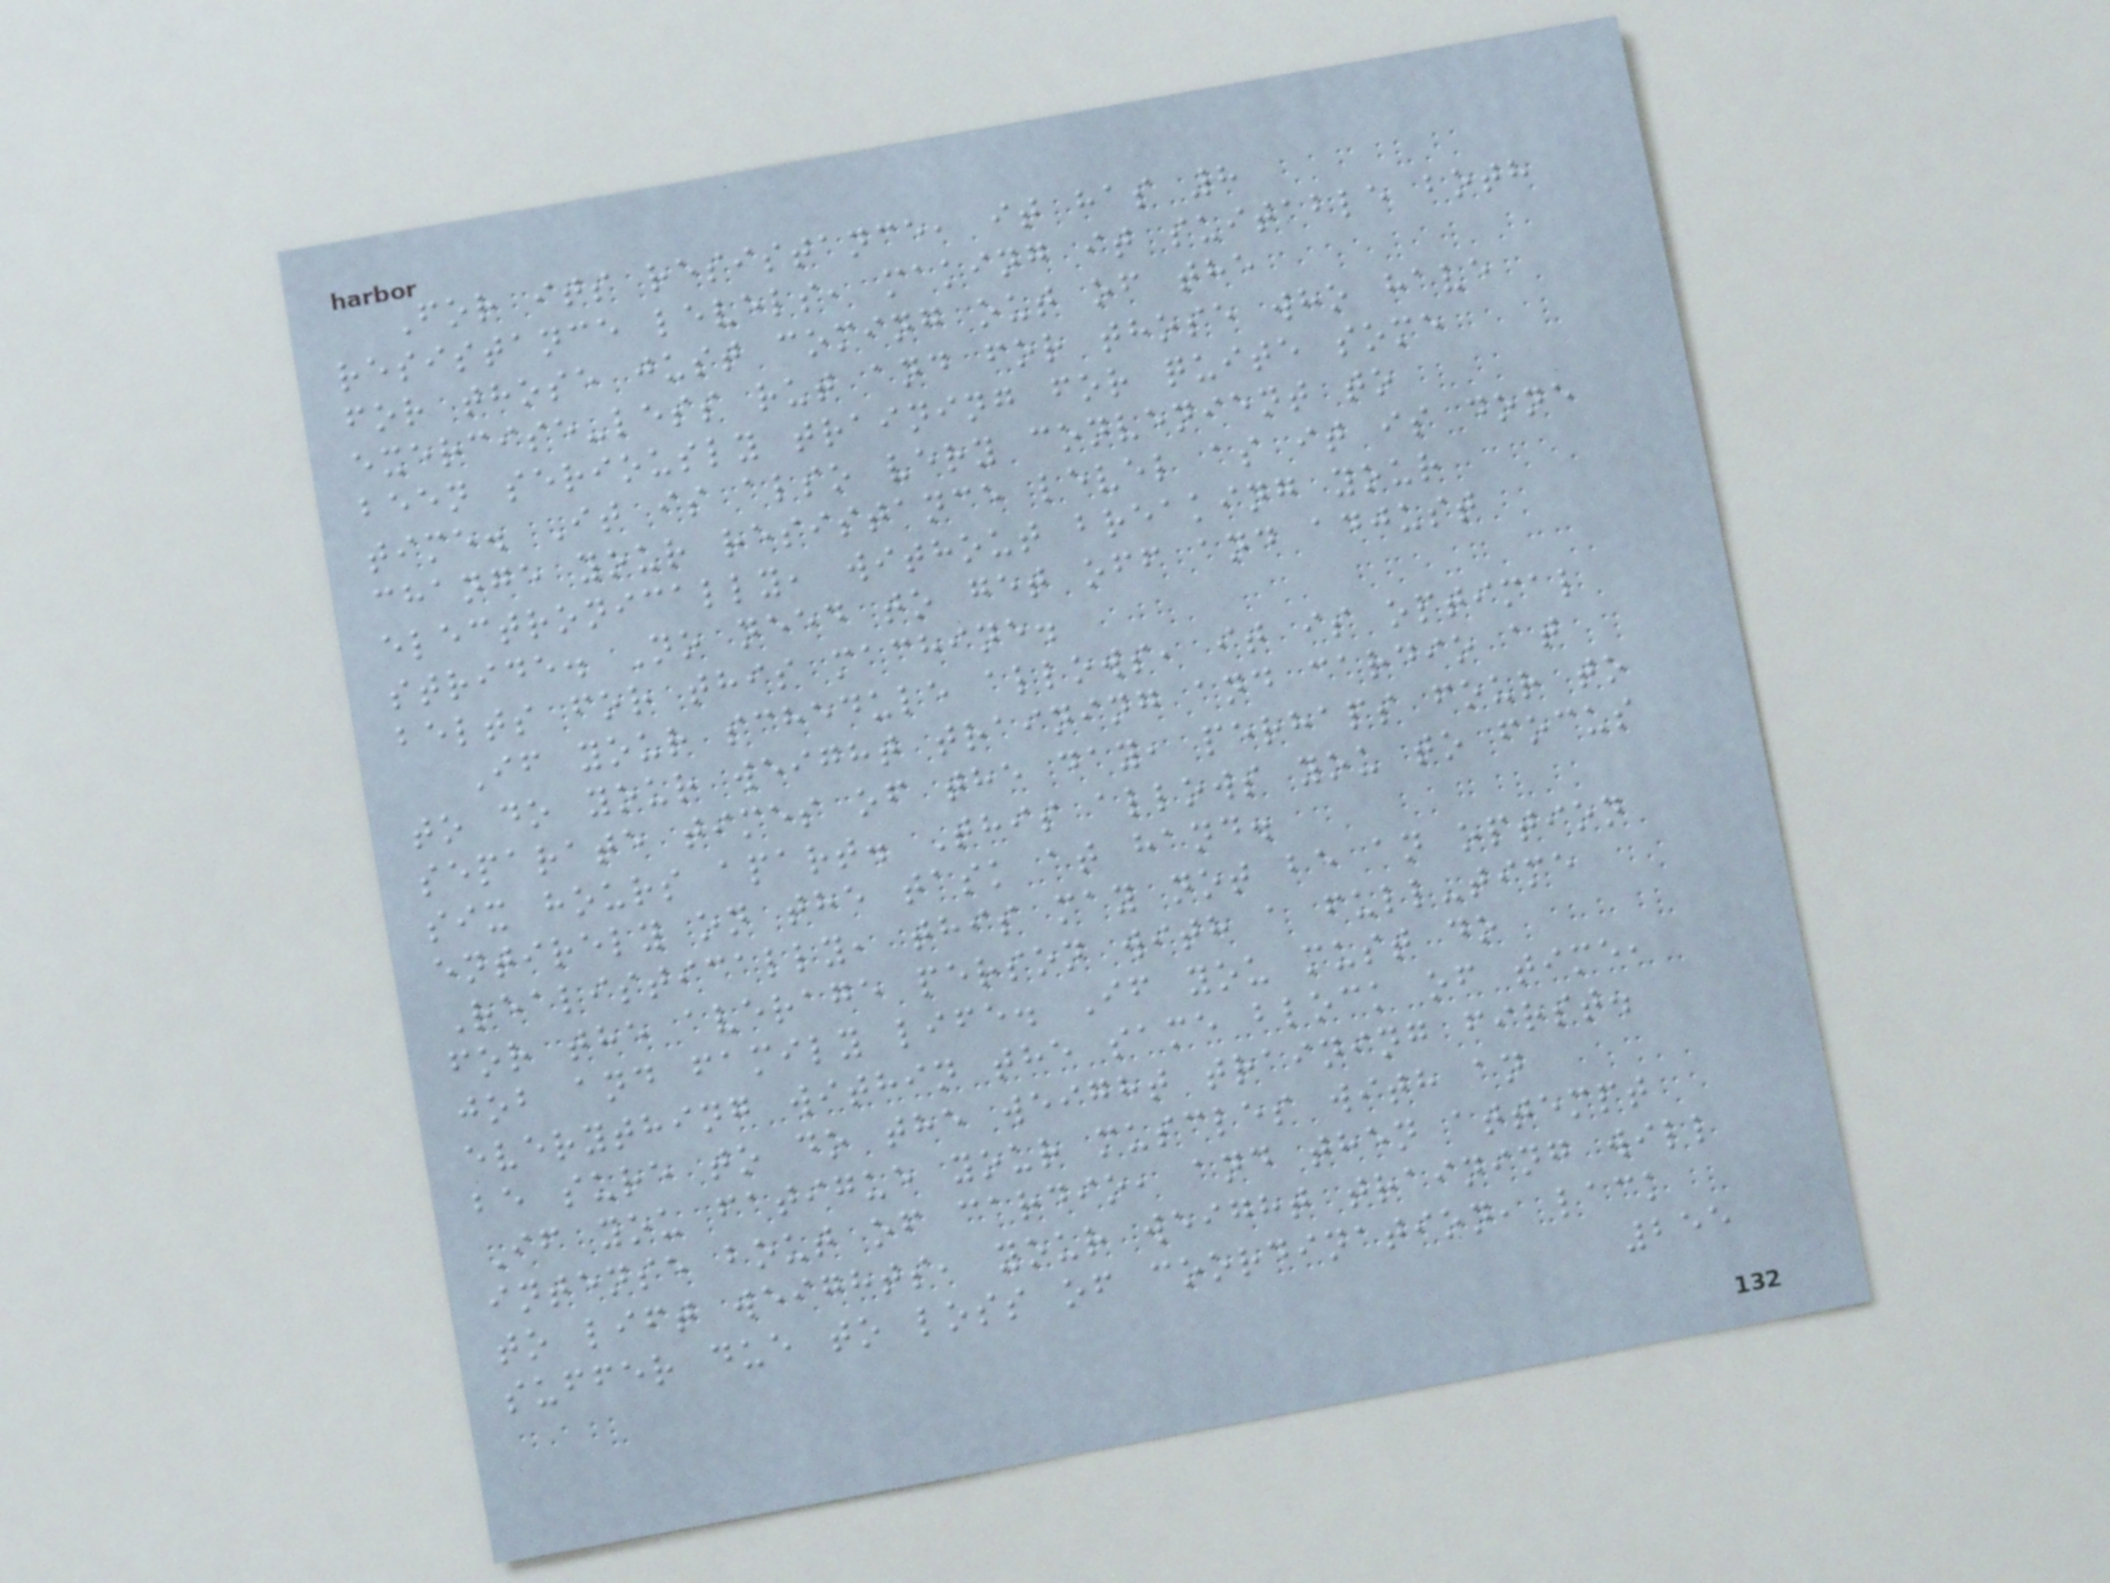For its resistance, it has 8
resistance levels, making it suitable both
for those just coming out of the
exercise-less rut and for those who have
been seriously training for quite some
time. It is also very convenient to
change your resistance level as it is done
electronically, without breaking your
stride. No need to get off and adjust
belts for this machine.
If your schedule allows, it is optimal
to do your weight training and cardio at
separate times of the day, perhaps four to
six hours apart. This allows you to focus
entirely on the task at hand.
Realistically, this may not be an option
for the average person with a full-time
job and family life. If you must do
everything within the same block of time,
be sure to do the weight training first.
If you fatigue your muscles with an
intense bout of cardio, and then attempt
to lift weights, your weight training will
suffer due to loss of coordination, lack
255
